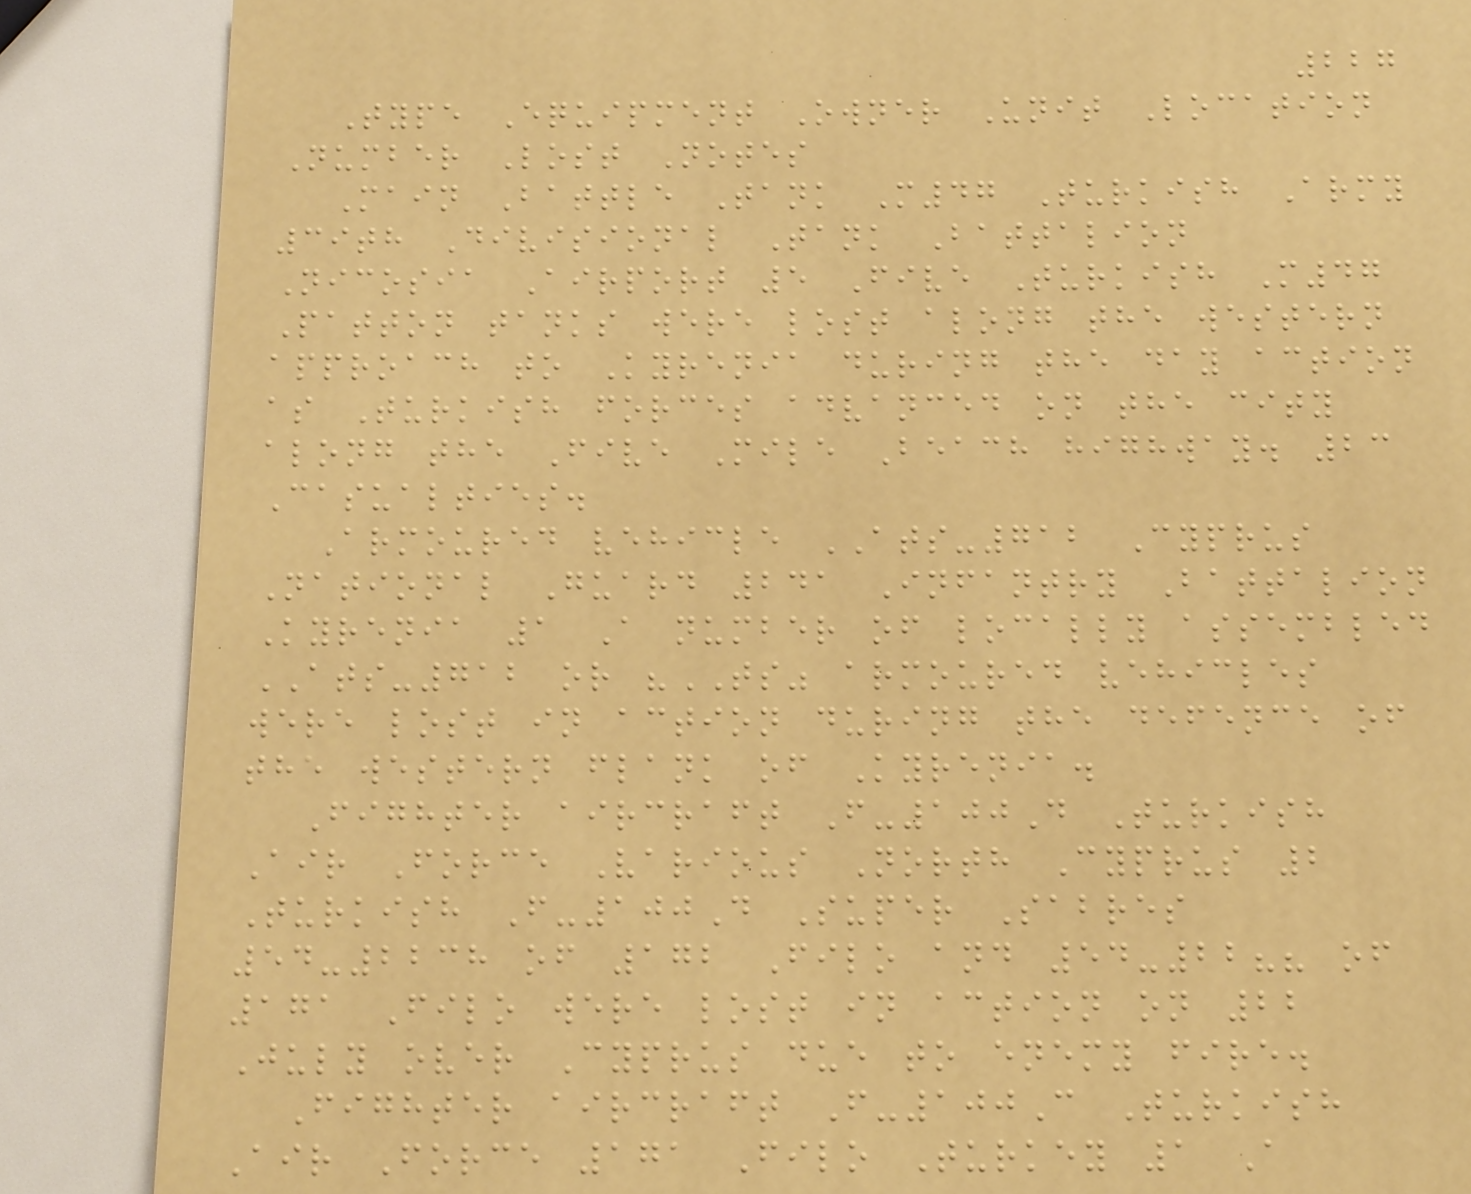227
Type Equipment Owner Unit Location
Number Lost Notes
Main Battle Tank M47 Turkish Army
39th Divisional Tank Battalion
Nicosia Airport 5 Five Turkish M47
Patton tanks were lost along the western
approach to Kyrenia during the day action
as Turkish forces advanced on the city
along the Five Mile Beach highway. 23
Casualties.
Armoured vehicle ATS-712 Cyprus
National Guard 241 Infantry Battalion
Kyrenia 1 A number of locally assembled
ATS-712 or "TS" armoured vehicles
were lost in action during the defence of
the western flank of Kyrenia.
Fighter aircraft F-100D Turkish
Air Force Various North Cyprus 2
Turkish F-100D Super Sabres
54-2238 of 172 Filo and 54-22?? of
171 Filo were lost in action on 22
July over Cyprus due to enemy fire.
Fighter aircraft F-100C Turkish
Air Force 171 Filo Turkey 1 A
